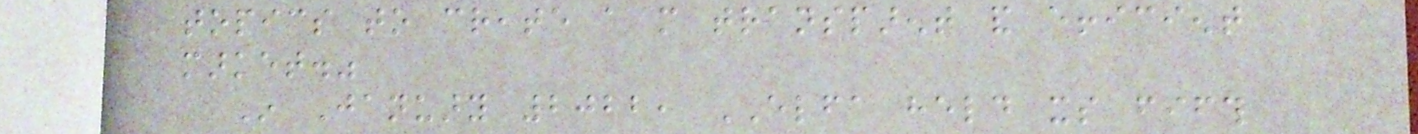topics to create a more transparent and efficient
market."
In January 2022, ELFA held its fifth
